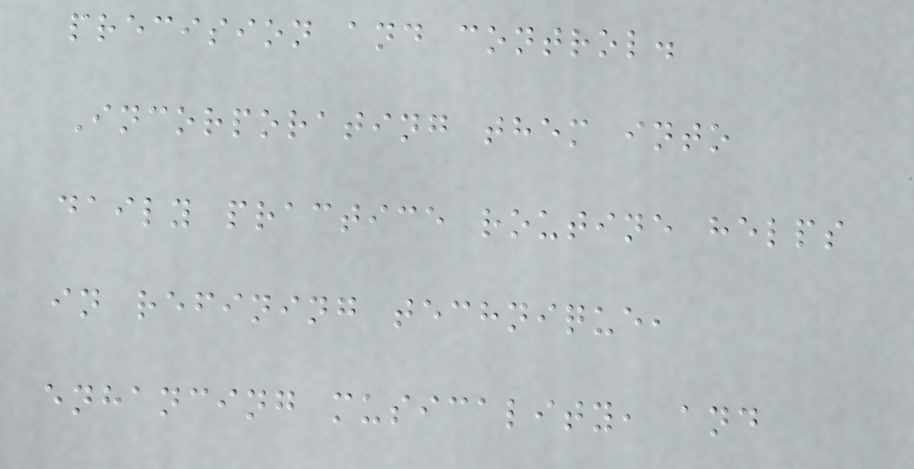precision and control.
Incorporating them into
daily practice routine helps
in refining technique,
enhancing musicality, and
